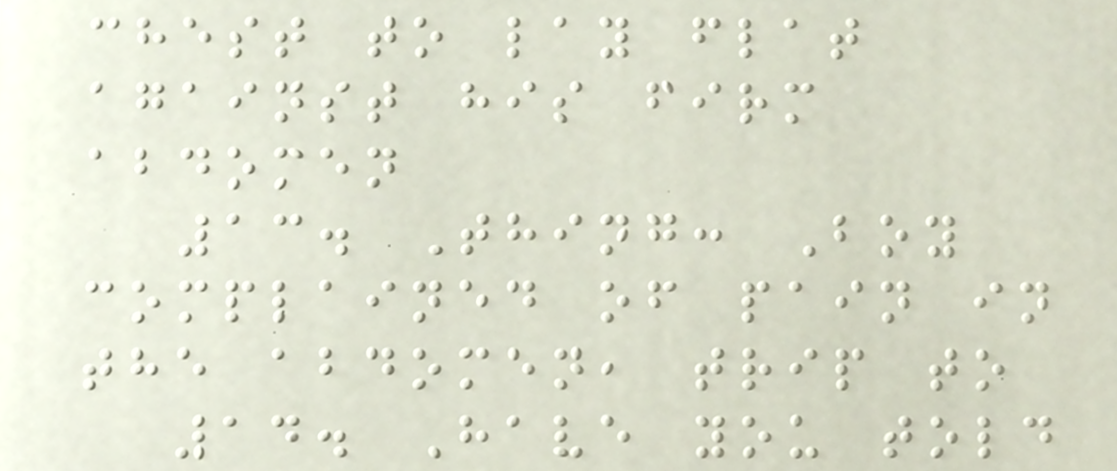chest to lay flat
against his firm
abdomen
13. Thing: Boy
complained of pain in
the abdomen, trip to
14. Have you told
